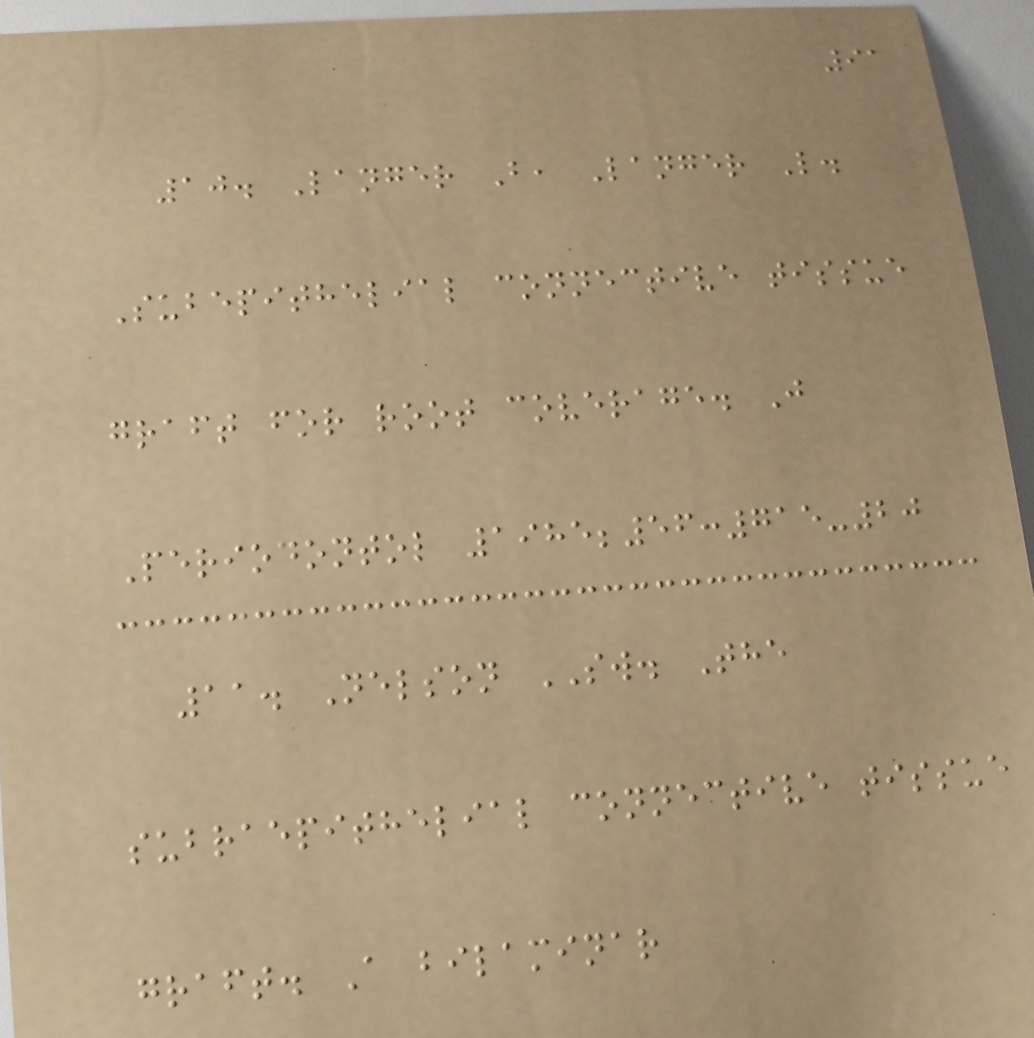91
10. Langer B, Langer L.
Subepithelial connective tissue
graft for root coverage. J
Periodontol 1985;56:715-20
11. Nelson SW. The
subraepithelial connective tissue
graft. A bilaminar
